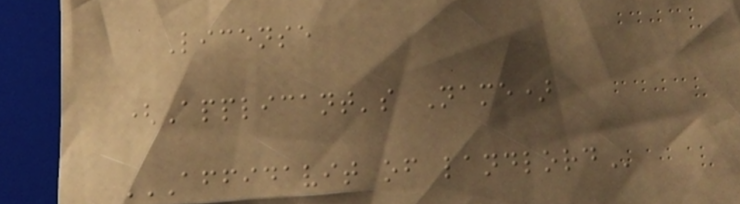License
(Applicant's Name)
AFFIDAVIT OF LANDLORD
